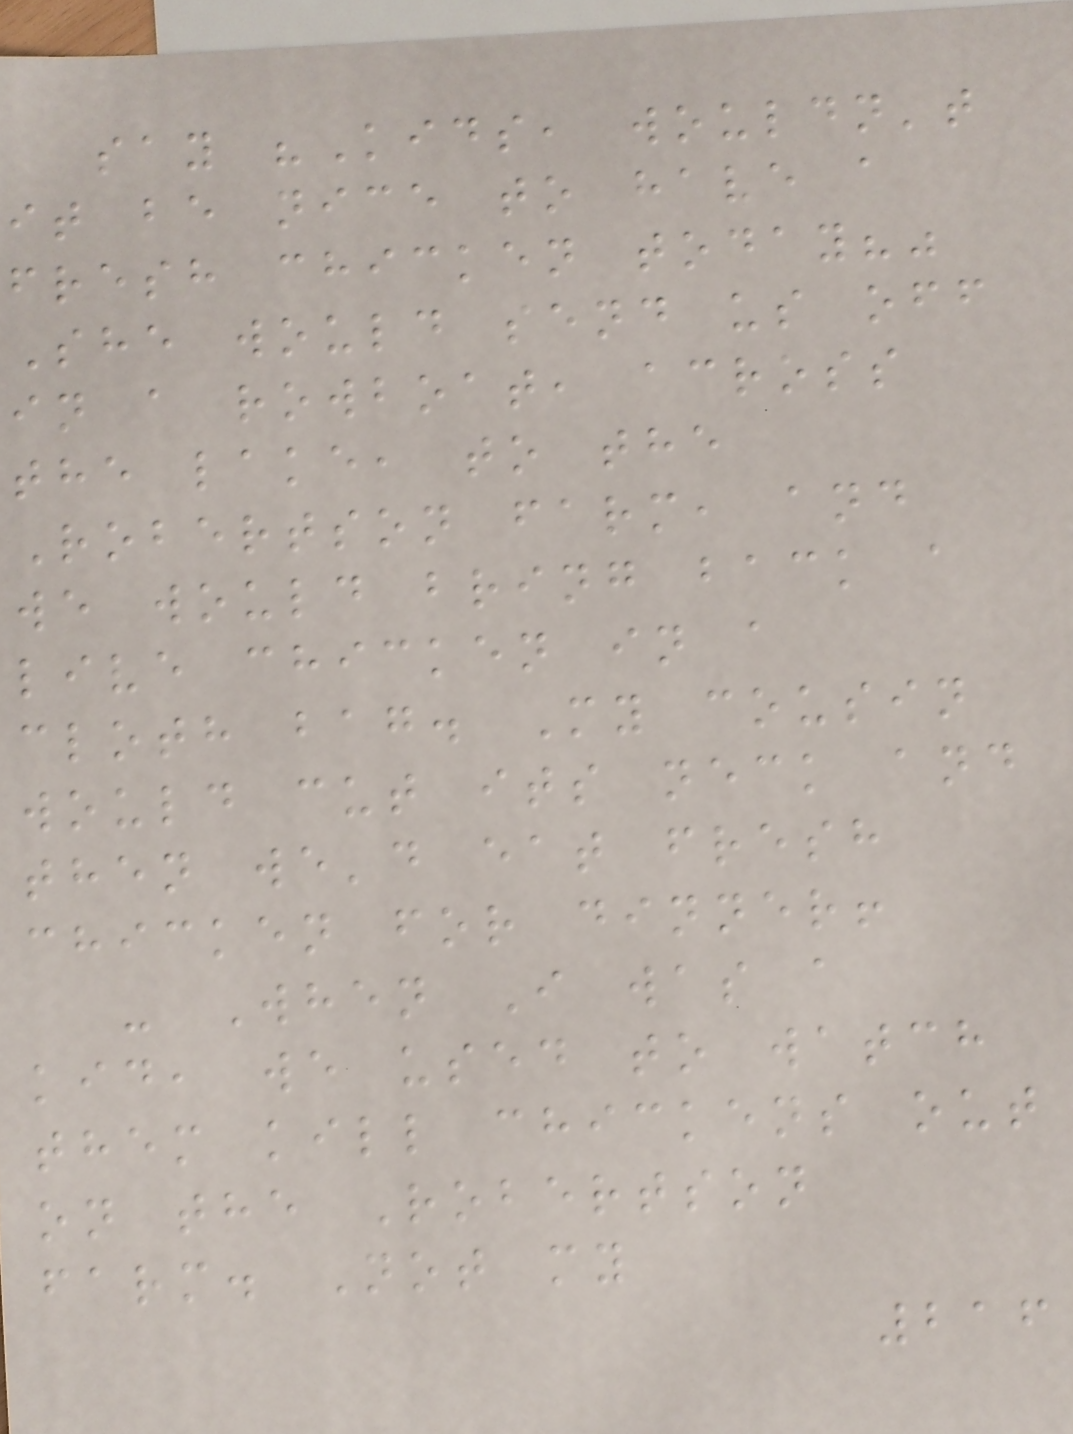say "Kids, wouldn't
it be nice to have a
fresh chicken today?"
She would send us off
in a rowboat, across
the lake, to the
Robertson farm, and
we would bring back a
live chicken in a
cloth bag. My cousin
would cut its neck and
then we'd eat fresh
chicken for dinner!
- When I was a
kid, we used to watch
them kill chickens out
on the Robertson
farm. Not my
216
